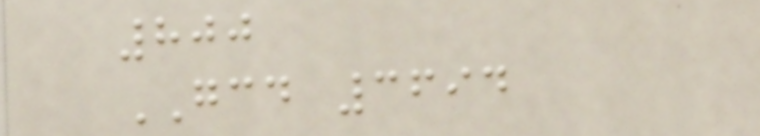800
GCD 3694
